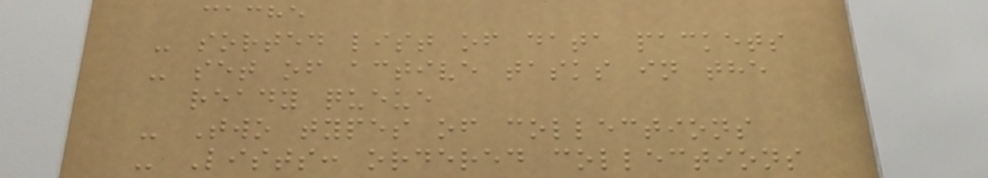cache
- sorted list of data packets
- set of active tasks in the
ready queue
- Two types of collections
- Lists: ordered collections
